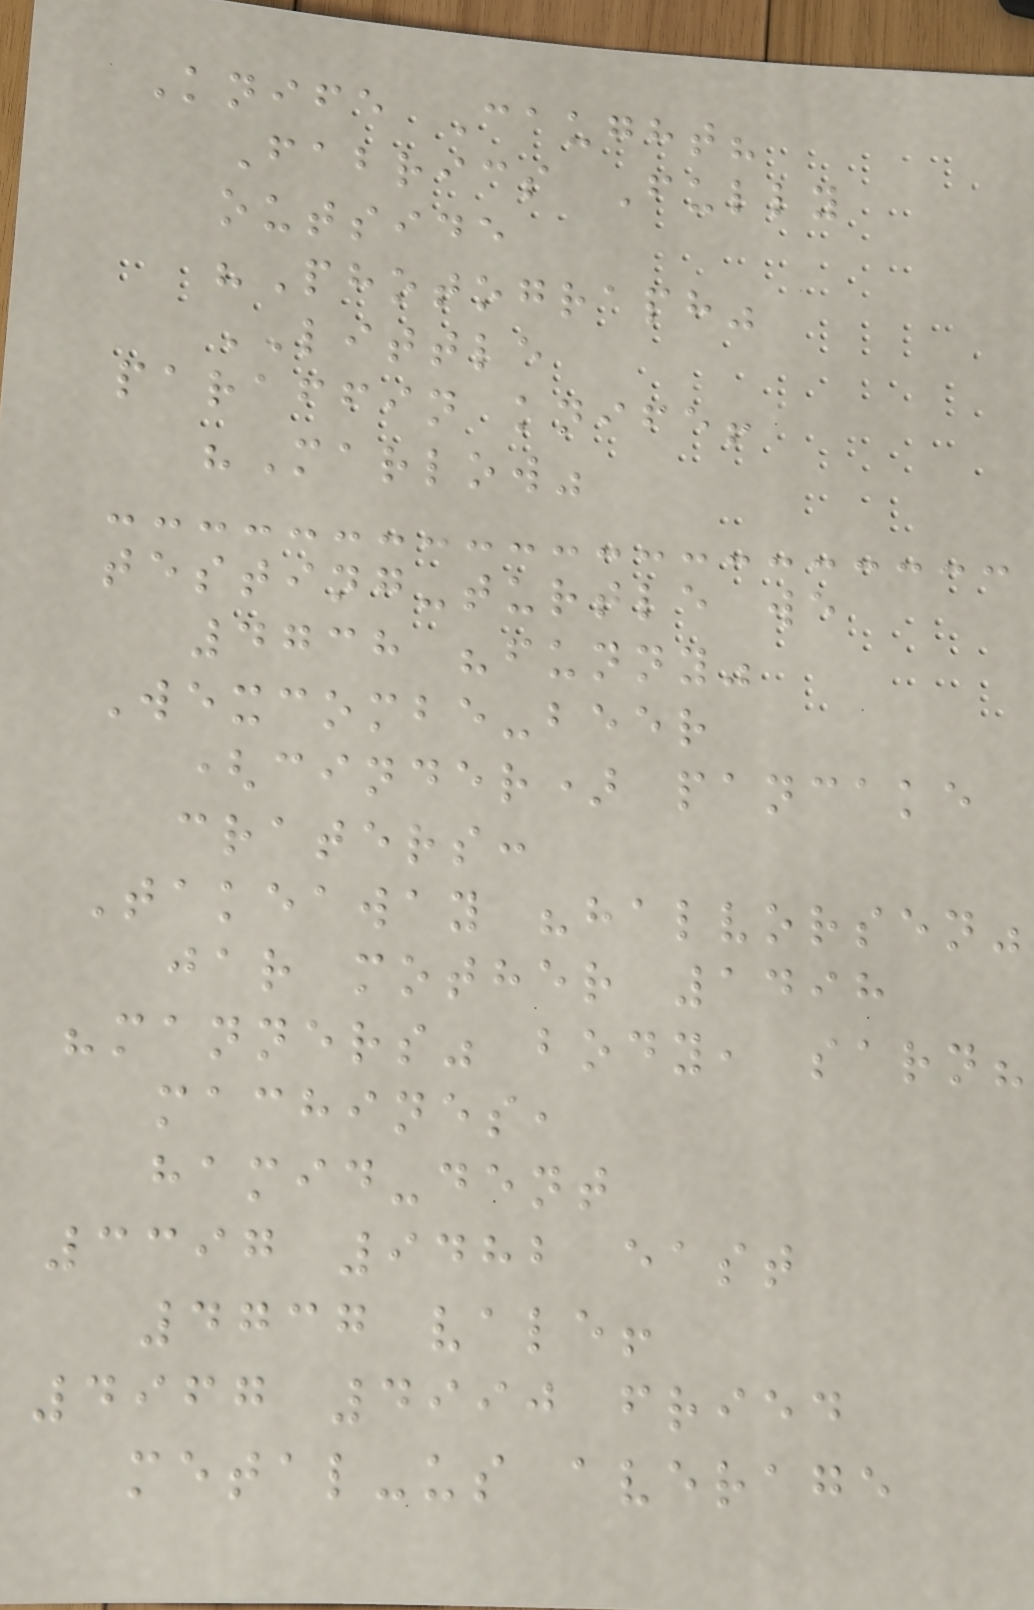Knife Caught?
Fabrics Fully
outside
"Photograph"
LITTLE
paraffin knife!
"Marlow"
testing-turtle we
4738 "funny"
Wexcombe-beer
(cinder) pancake
craters:
Takeaway "halvorsen"
jar mother 1498
"manners" body, sarn?
machines,
hamid-dent
3397 9482 east
4737 vale!
4967 4990 fried
metal-us average
